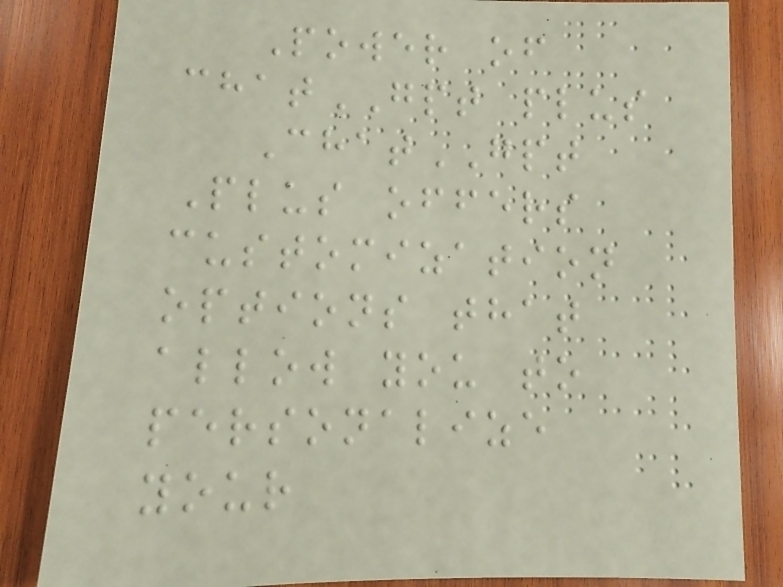Power of
chatGPT plus
ChatGPT
Plus offers
customization
options that
allow you to
personalize
your
